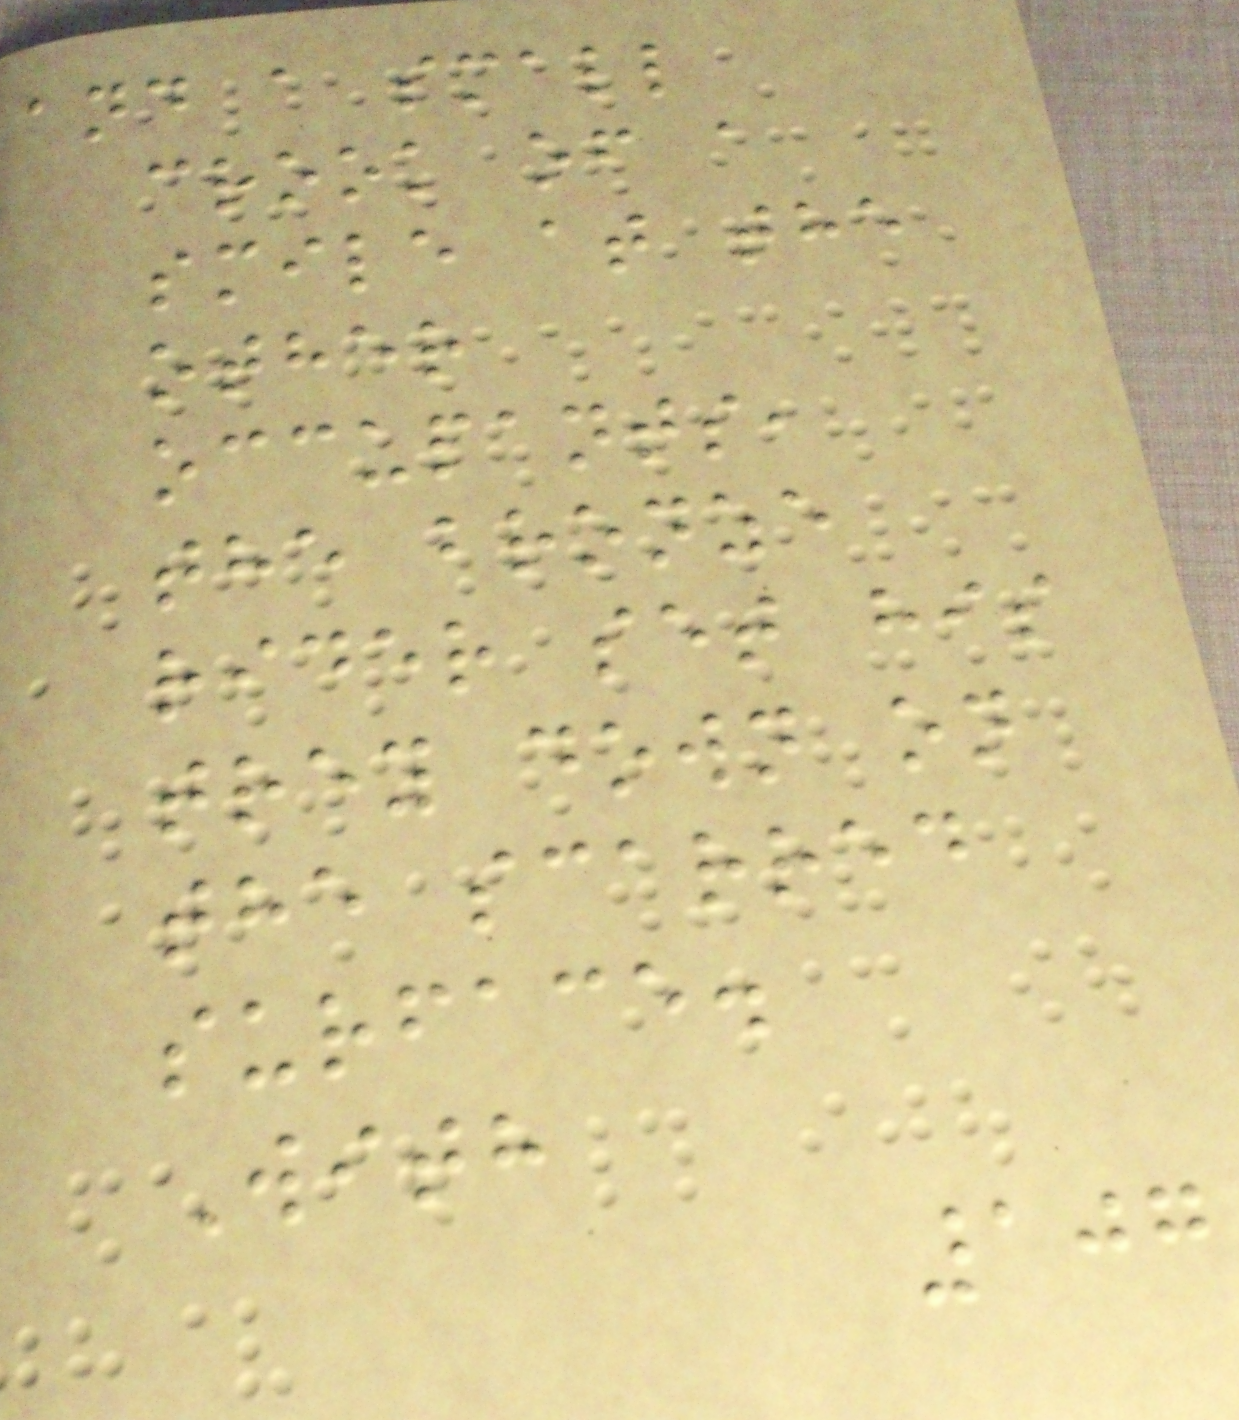and a small
crook of a
smile at the
other
occupants,
the bronze
rider set his
trey down on
the scarred
surface.
With
107
